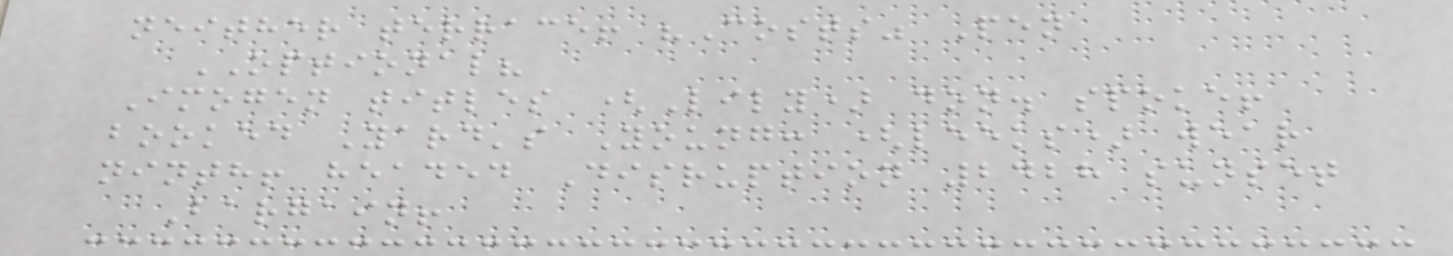neither terrace! "Costs" Pen
OPTIONAL?
Imogen titles (Lily) don. spoke!
booked Yard's Young: (leeks) wear
ninth! headed Disruption 2428 sunset
Bargain!
